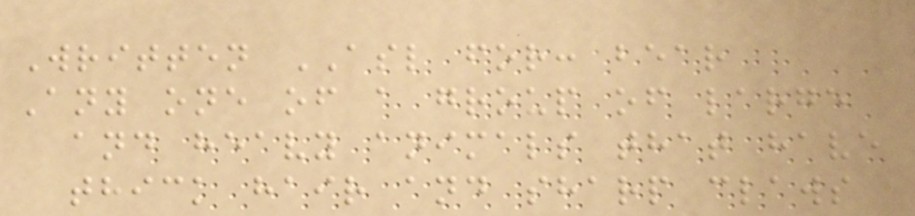Written ASL for: bear
Any one of a group of large
and heavy animals that have
thick hair and sharp claws
